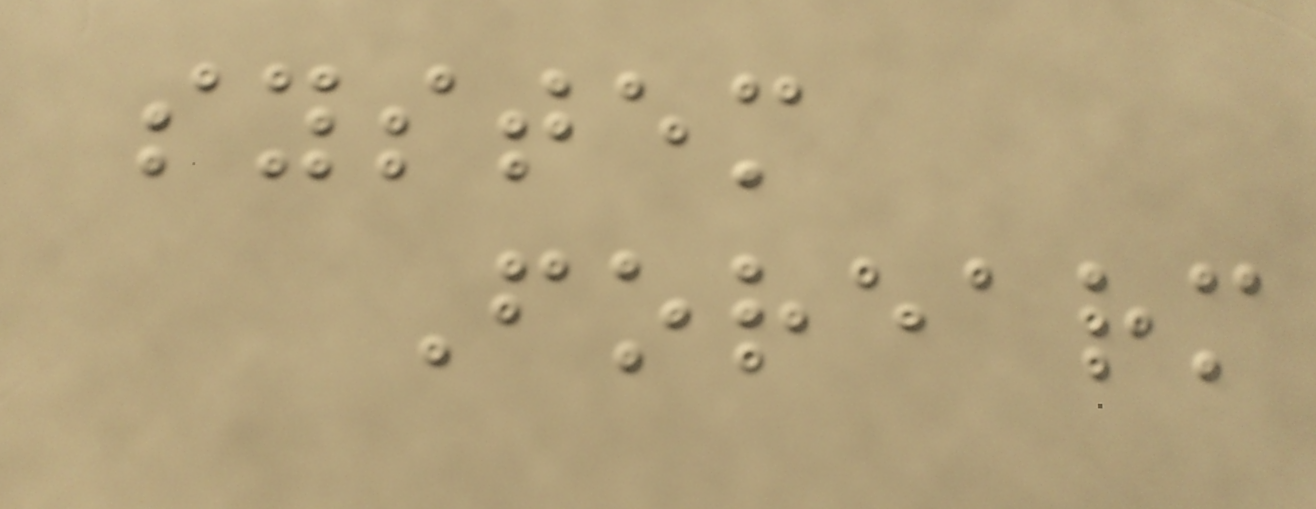system
Forearm
